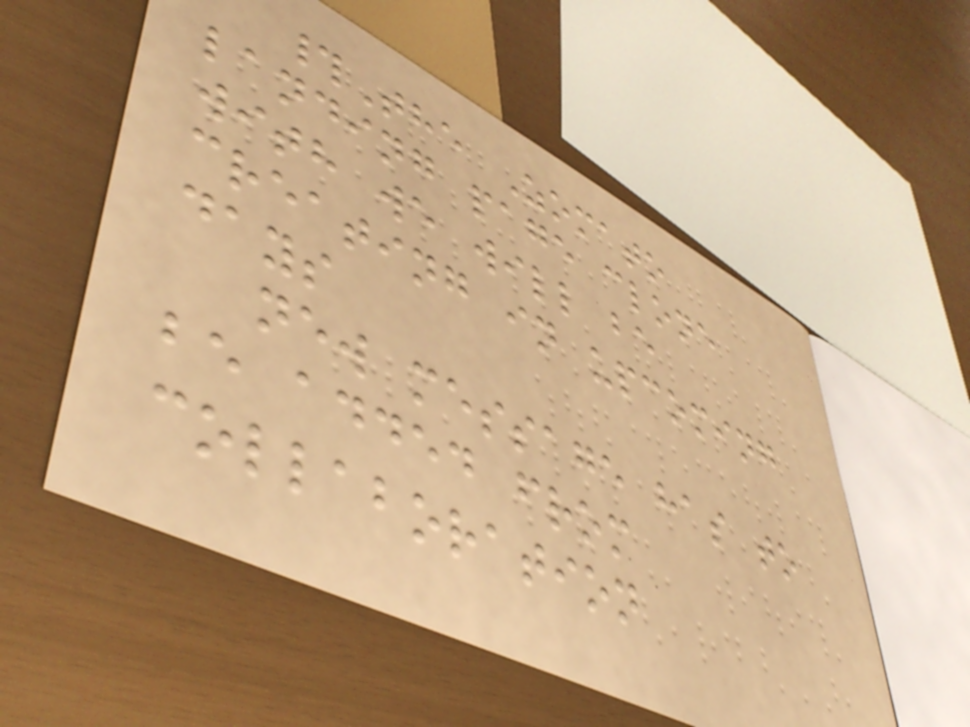#The Zomato
landing page clone
with we will be
creating in upcoming
days
new message has to
be added from
collaboration
